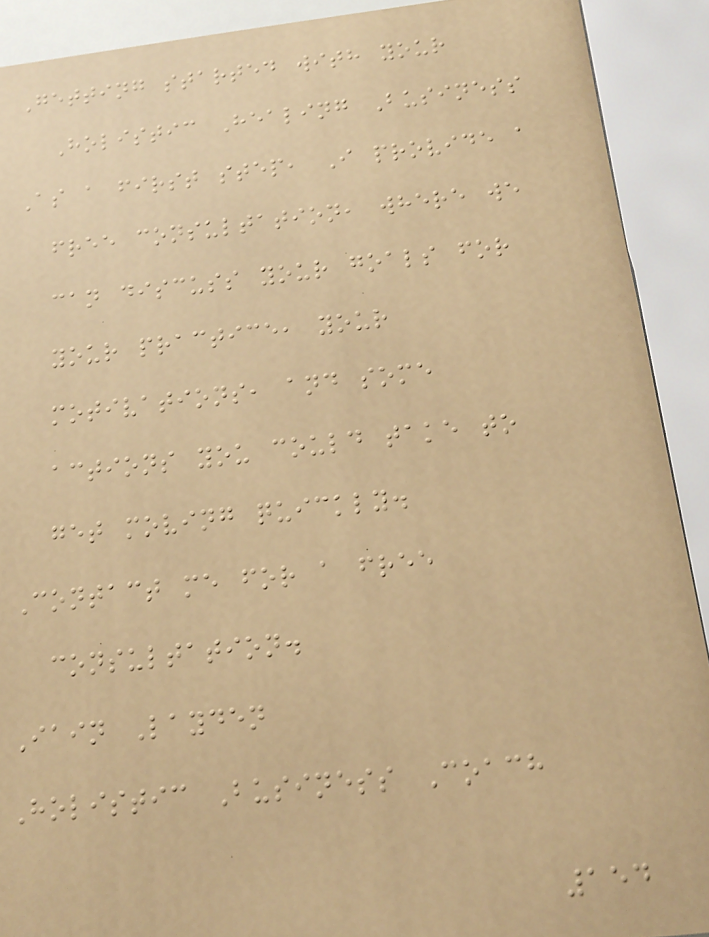Getting started with your
Holistic Healing Business
As a first step, I provide a
free consultation, where we
can discuss your goals for
your practice, your
motivations, and some
actions you could take to
get moving quickly.
Contact me for a free
consultation.
Iain Layden
Holistic Business Coach
154
